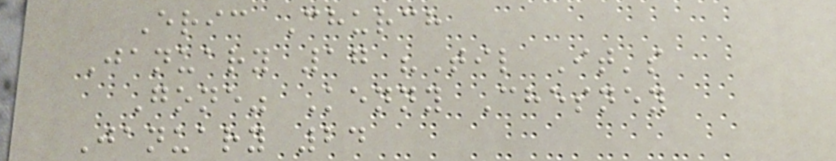Eric Church
January 17 "Til It's
Gone" Kenny Chesney
January 24
